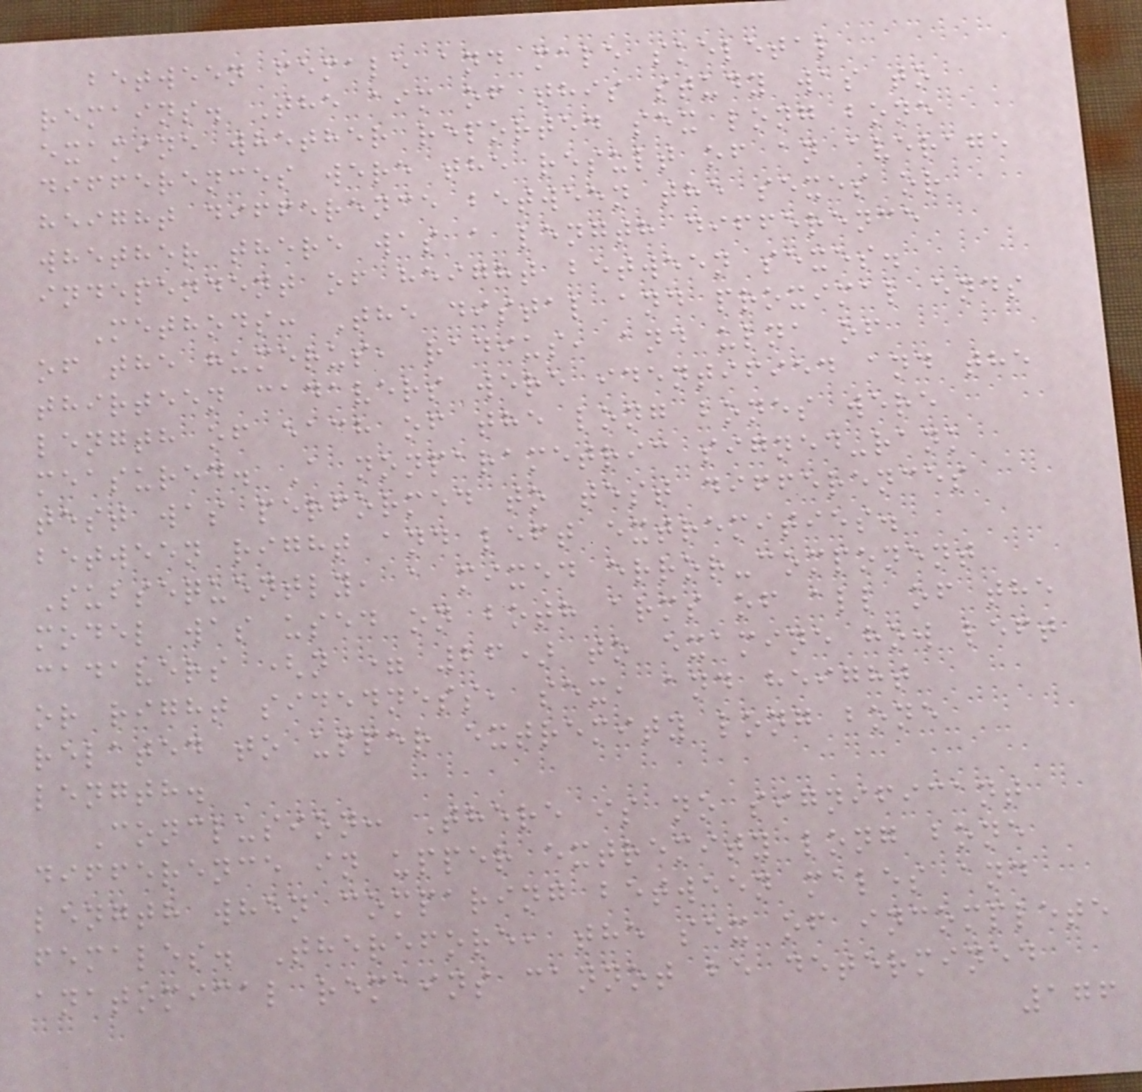between female and male skeletal
remains. The aim of this study was to
examine whether reported sex long bone
differences were the result of an average
height difference between the sexes or
whether there was a length difference
independent of height between sexes.
Methods: The distal and proximal ends
of the humerus, radius, and ulna of
thirteen cadavers were identified and the
length of each of the long bones were
measured. A nonparametric signed-rank
test was performed to test differences
between right and left extremities.
Subsequently, a mixed error-component
model was used on both arms of all of the
cadavers (n = 26) to examine how left
or right sidedness, sex, and height
related to upper extremity long bone
length.
Conclusion: There is no significant
difference in upper extremity long bone
length when comparing between males and
females. Therefore, the sex of incomplete
anatomical remains cannot be determined
176
